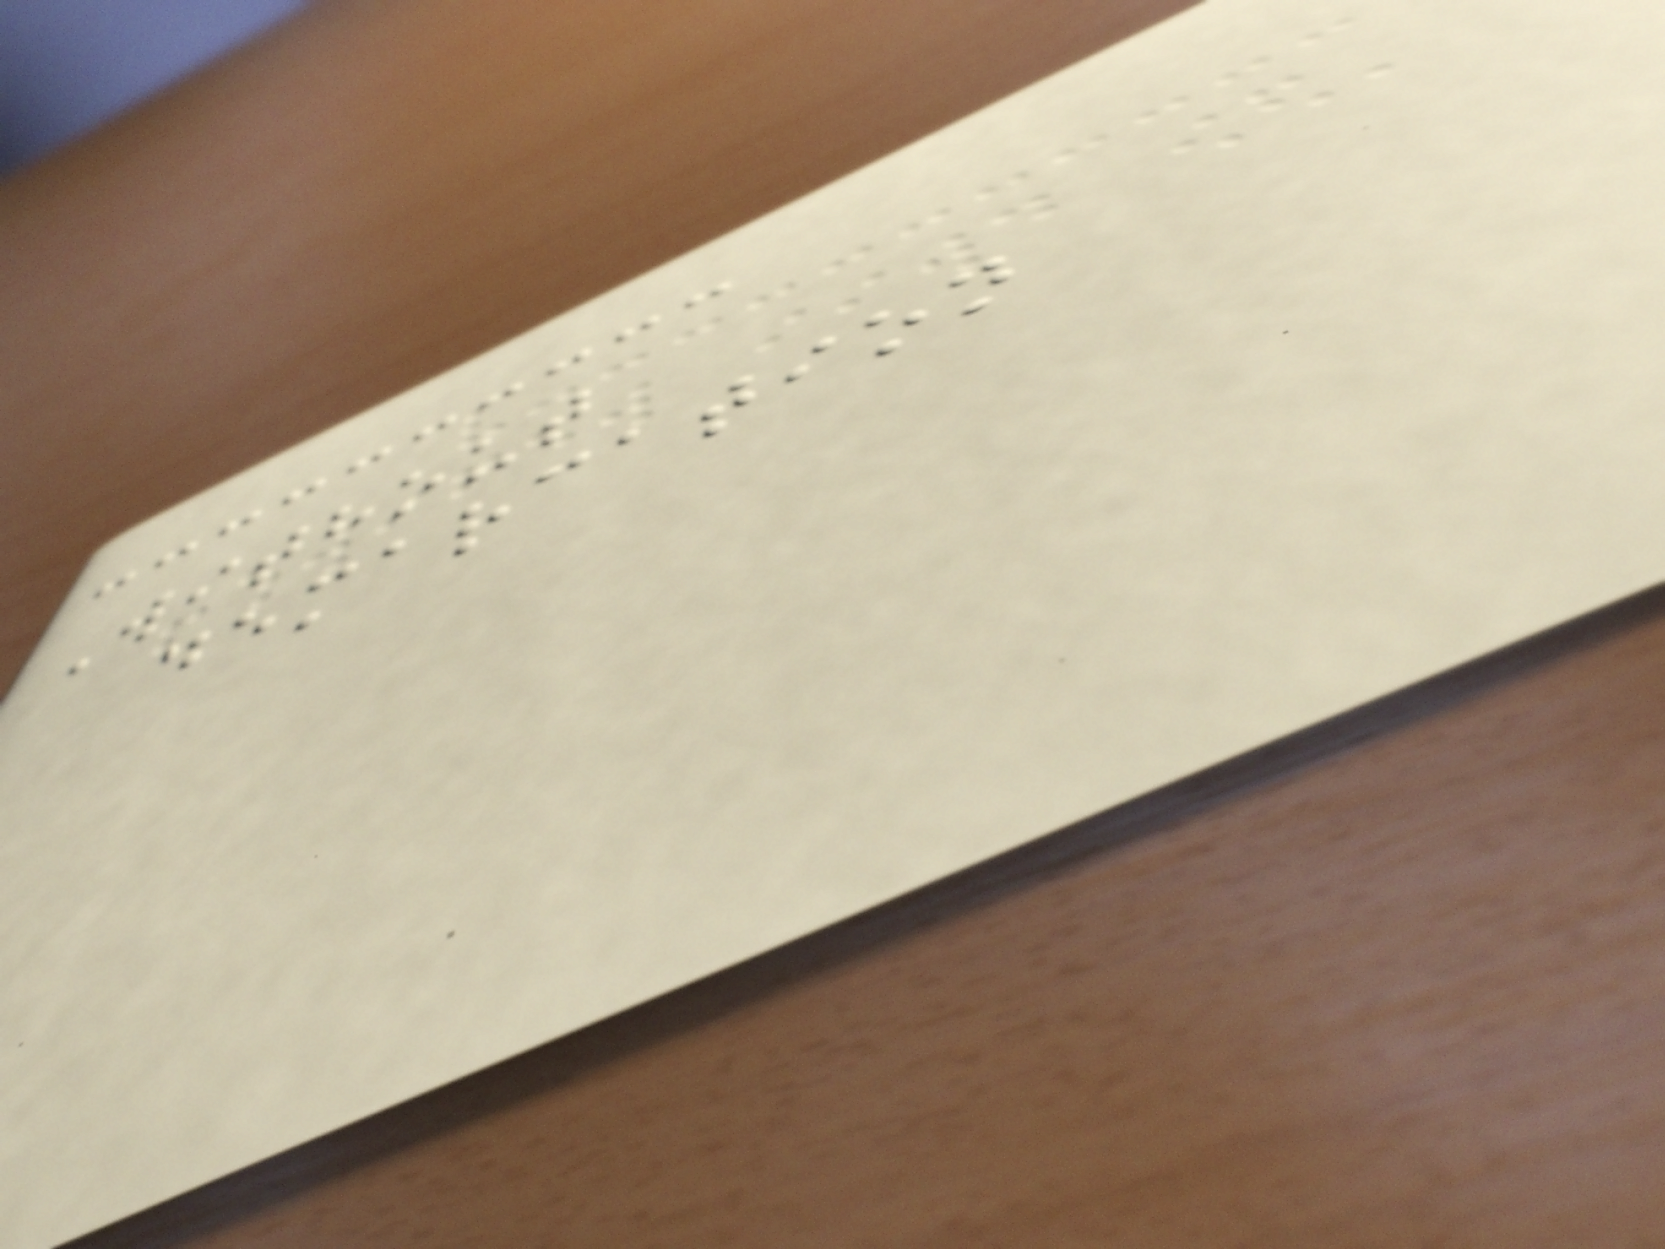Without
demarcation
